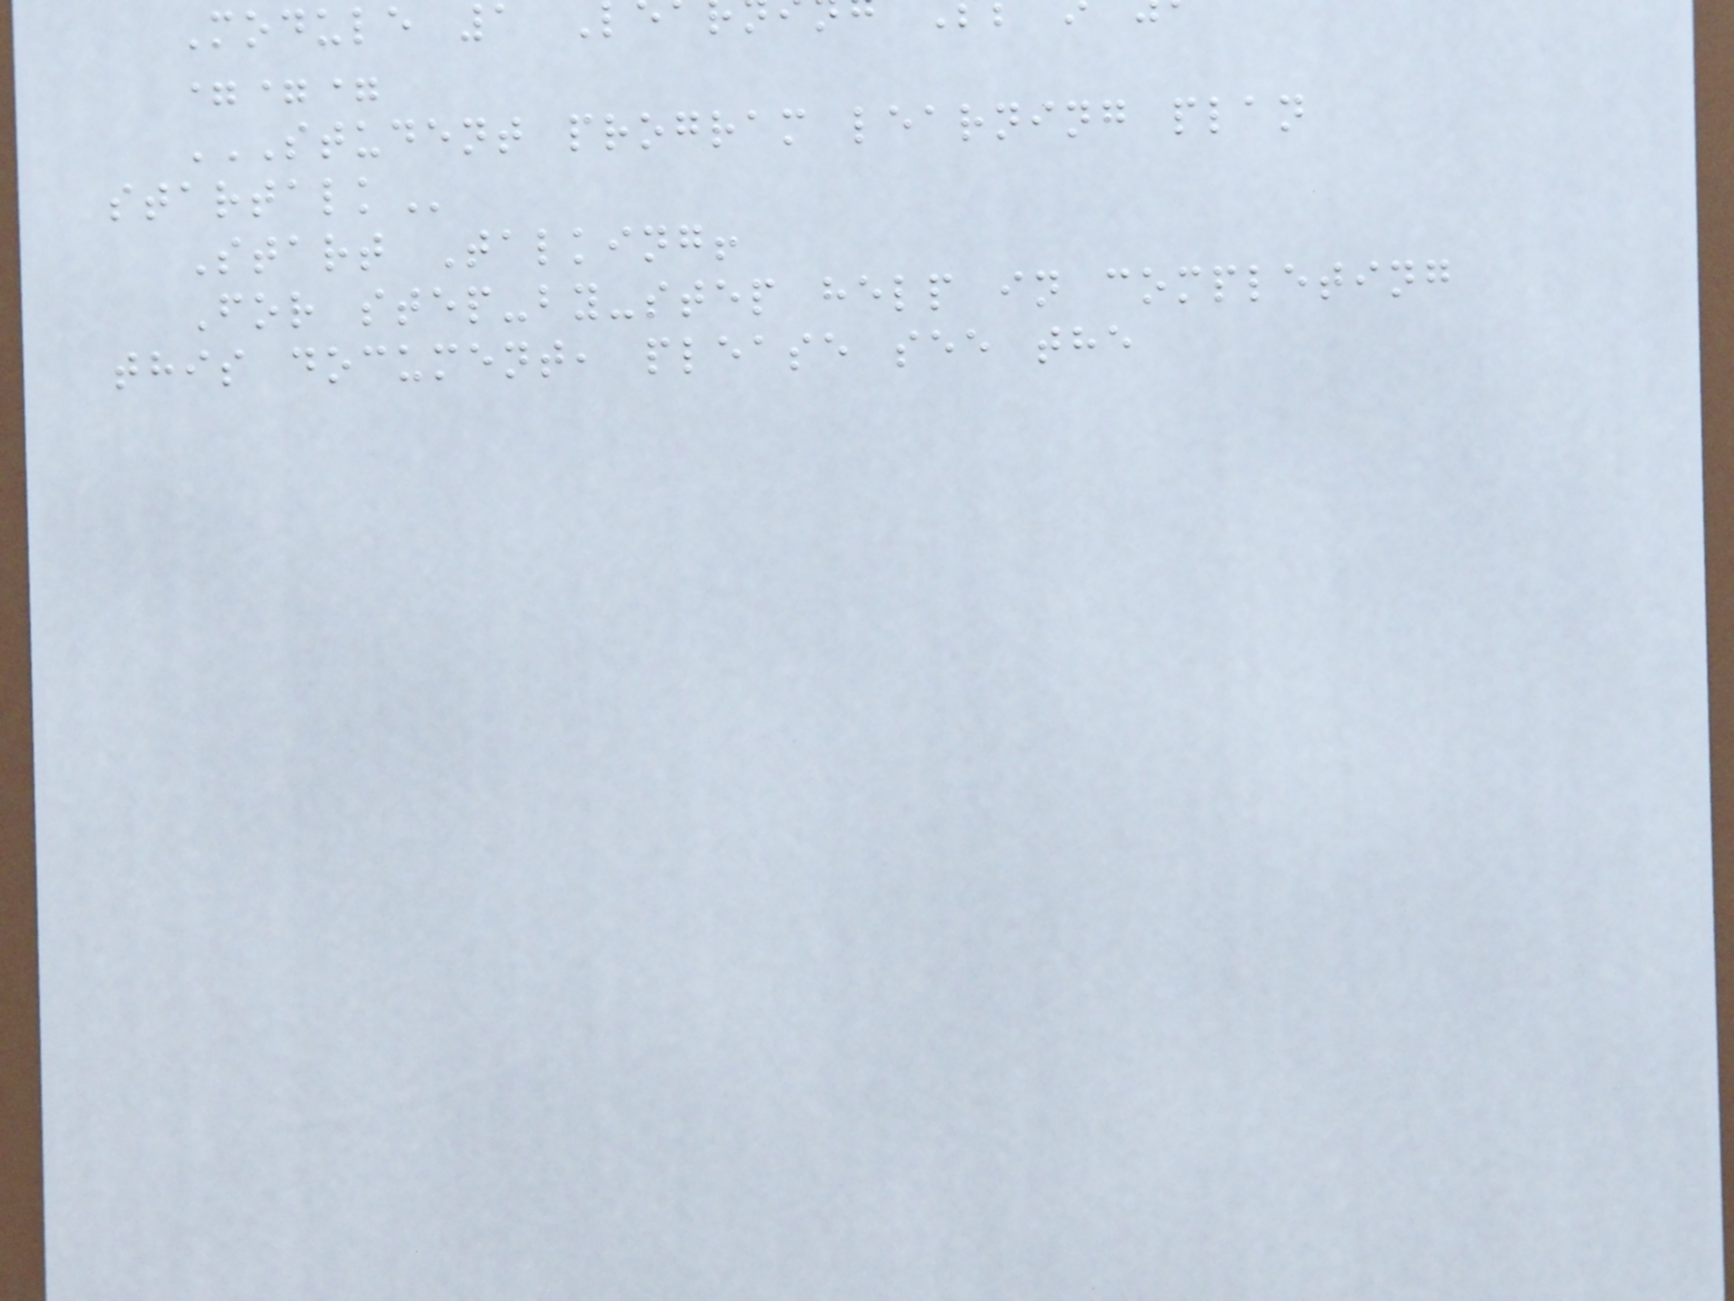Module 1
===
STUDENT PROGRAM LEARNING PLAN
Start Talking!
For step-by-step help in completing
this document, please see the
